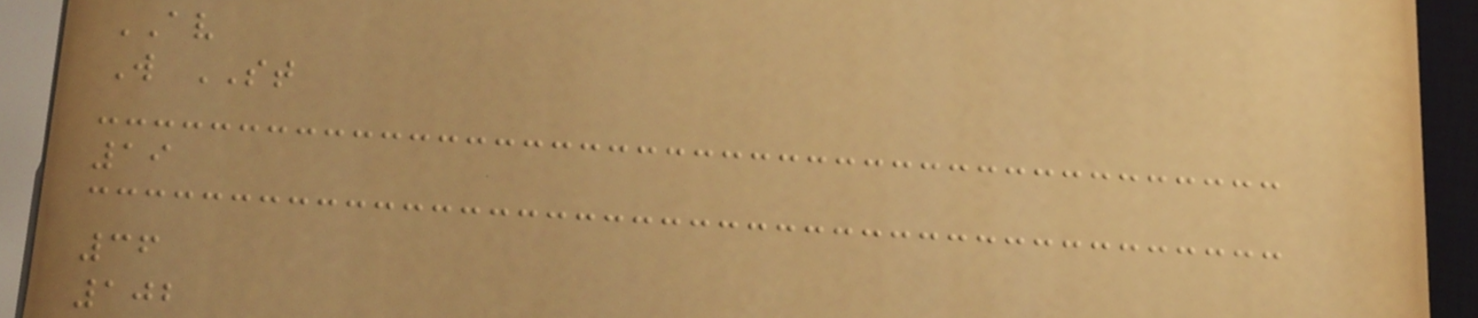AV
W ST
19
36
102
